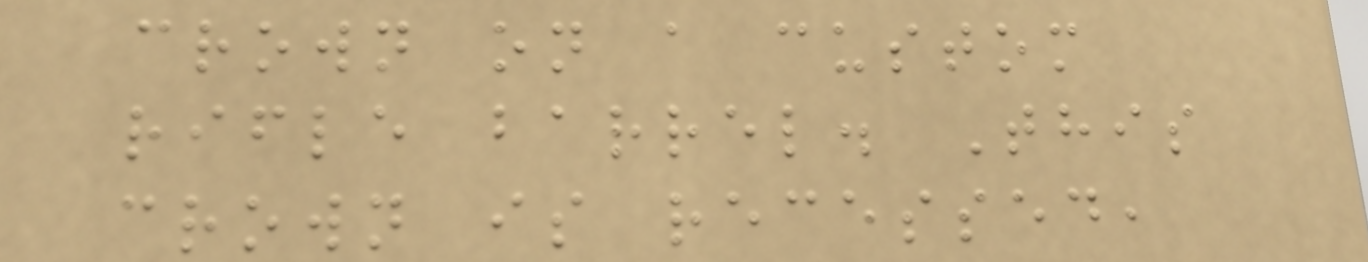crown on a custom
rifle barrel. This
crown is recessed,
